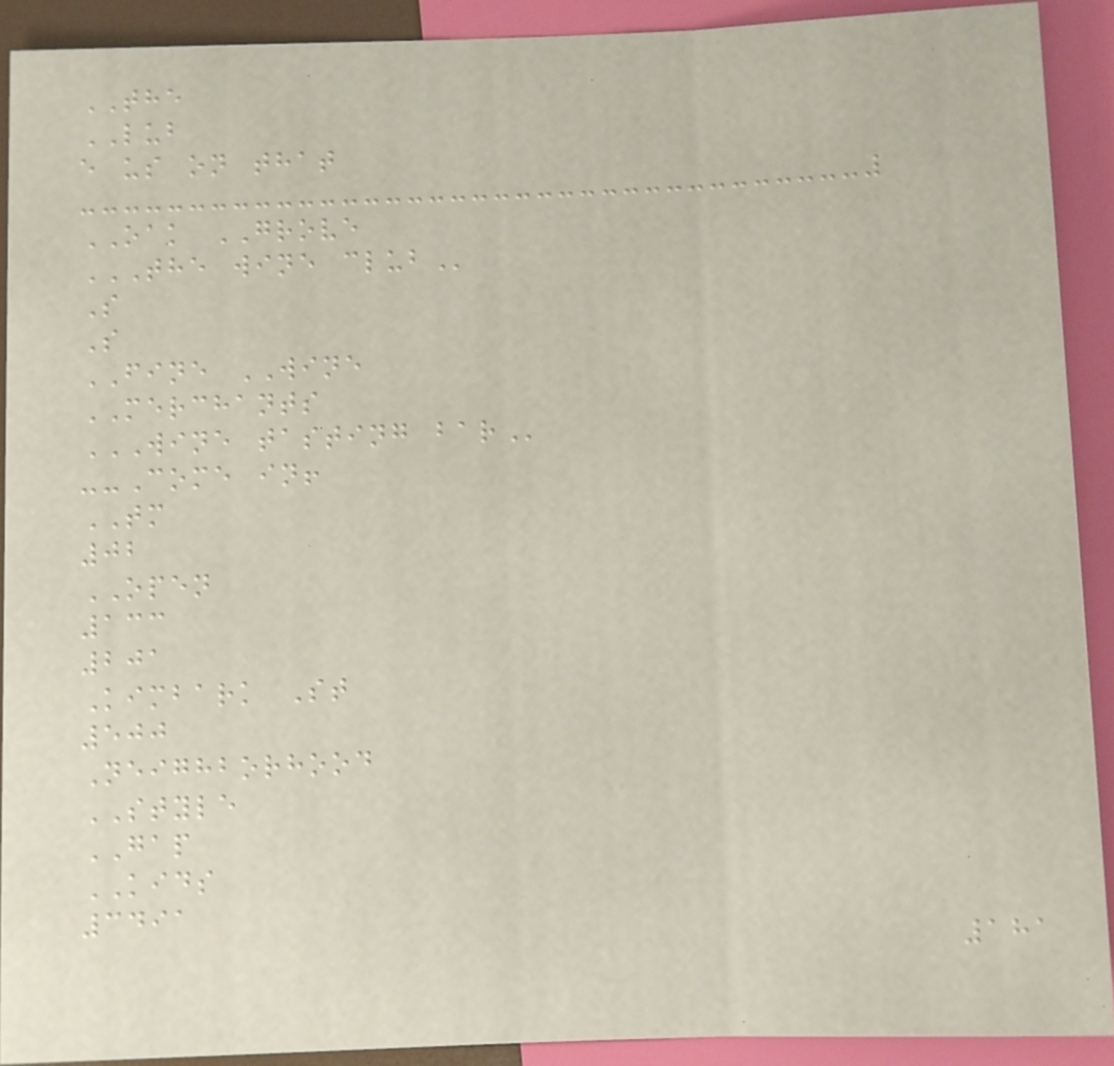THE
LUB
e us on that
OAK GROVE
THE WINE CLUB
S
S
FINE WINE
MERCHANTS
WINE TASTING BAR
--Come in!
TM
02
OPEN
133
201
Kimbark St
500
Neighborhood
STYLE
GAP
KIDS
3491
181
